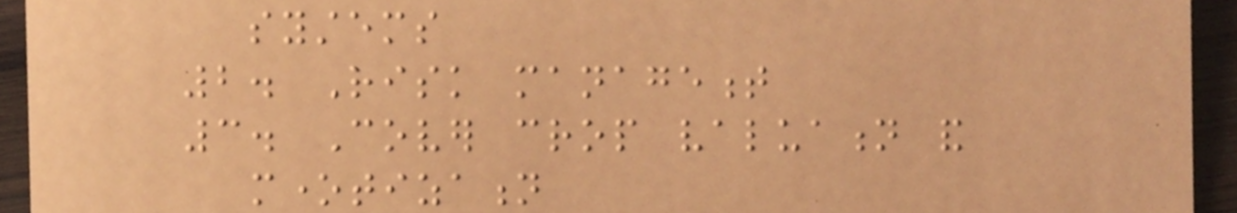systems
2. Risk management
3. Cover crop valuation and
monetization
